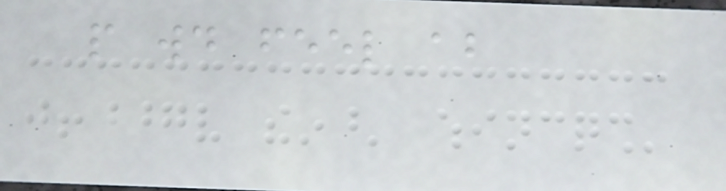people would feel about
